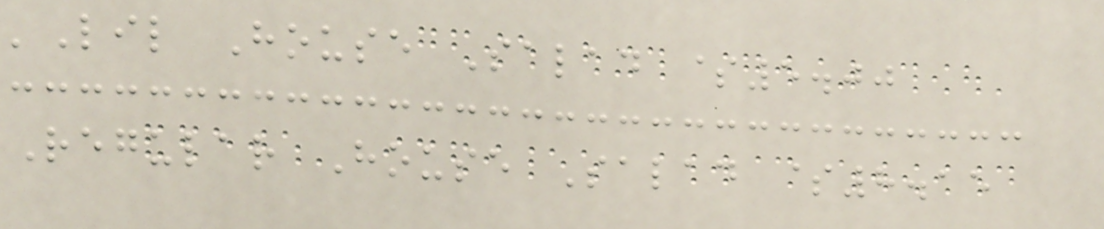'Lil House Salad $5.00
Regular House Salad $8.15
